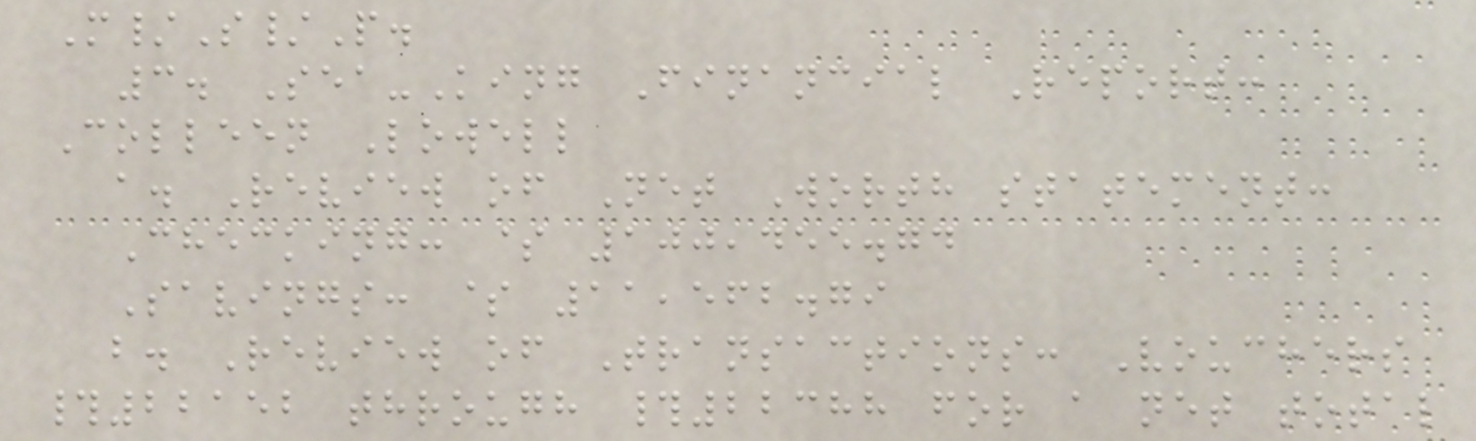M/S/P.
3. Sea-King Financial Report:
Colleen Lowell
a. Review of Net Worth statement:
Checking: $ 100,455.74
Savings: $ 11,562.79
b. Review of Transactions: Vouchers
#22152 through #22388 for a net total
